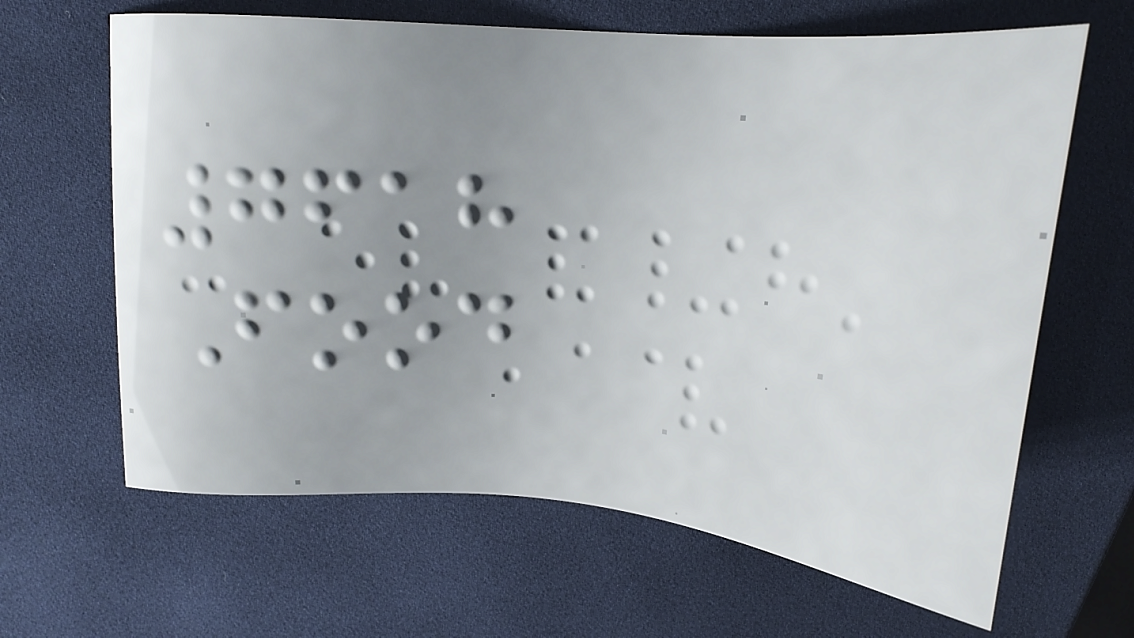7618
Food
